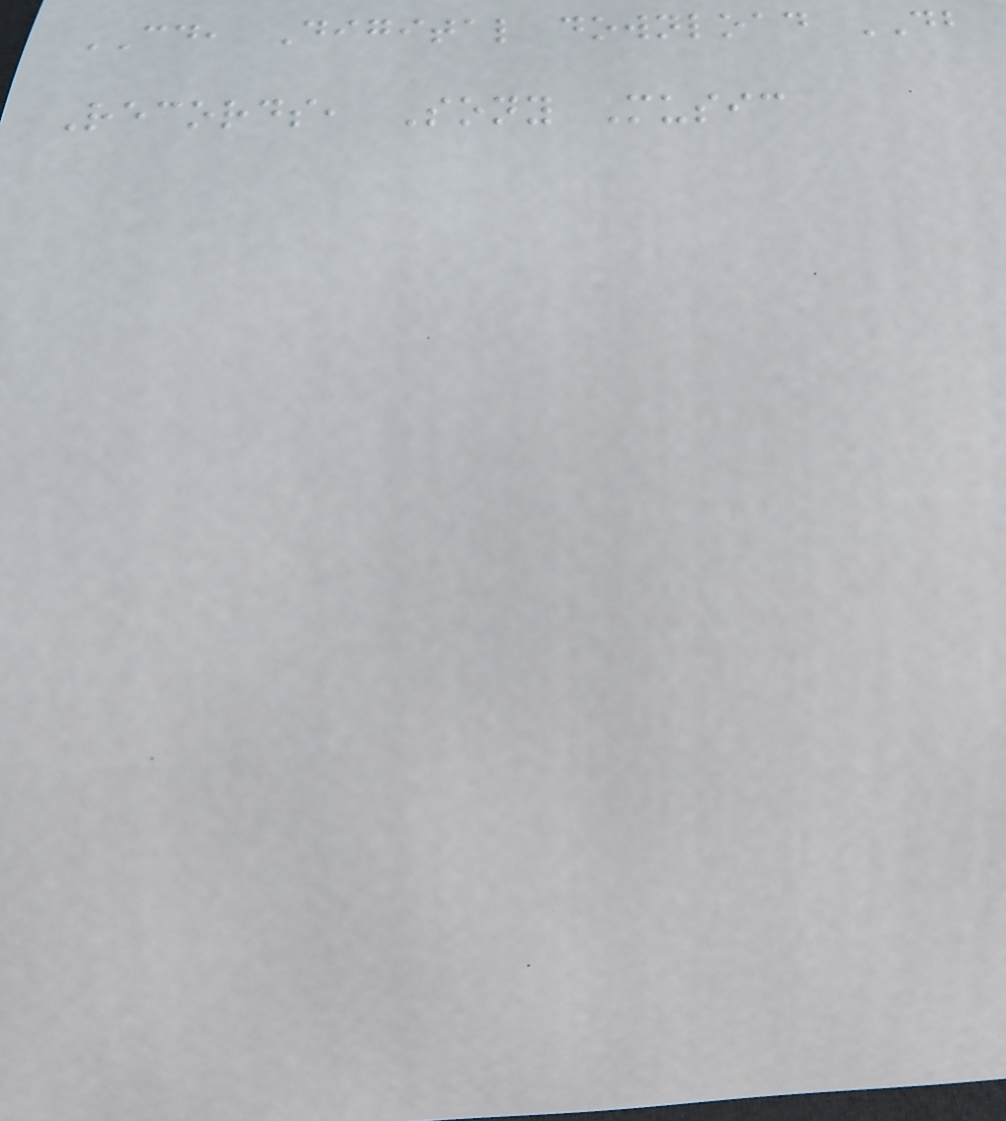CD, Digital download DB
Records, Sony Music
